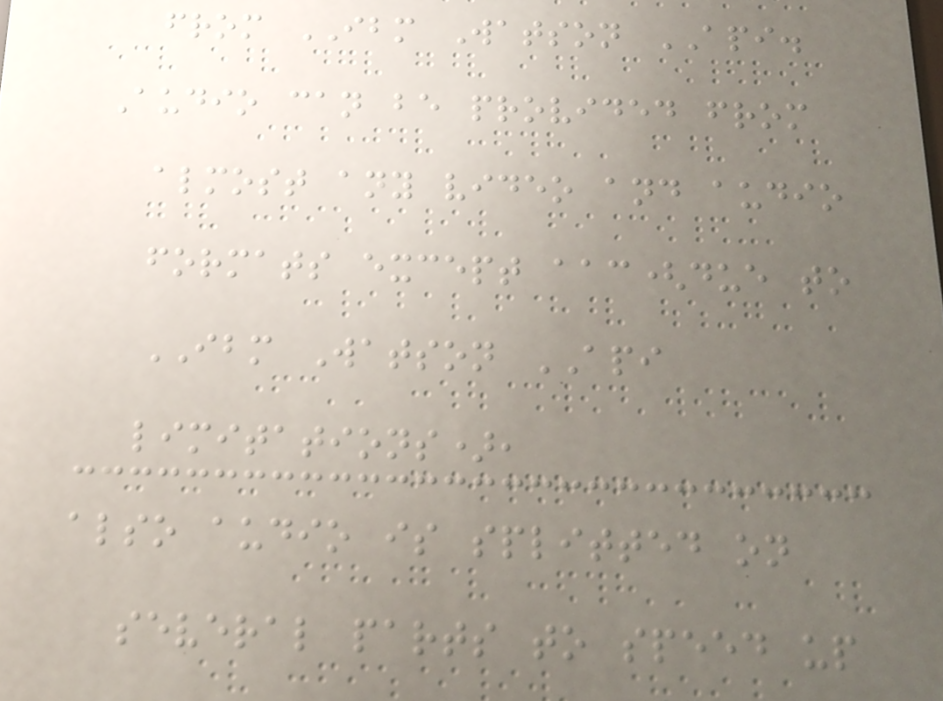from IBM Watson API.
Audio can be provided from
almost any video and audio
formats except aac(due to
IBM Watson API
limitations),
also audio is splitted on
several parts to speed up
